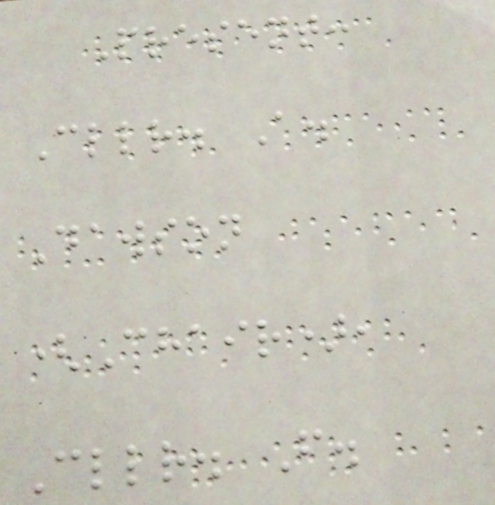Present:
Cllr. A.
Dawson
(Chair),
Cllr. F.
